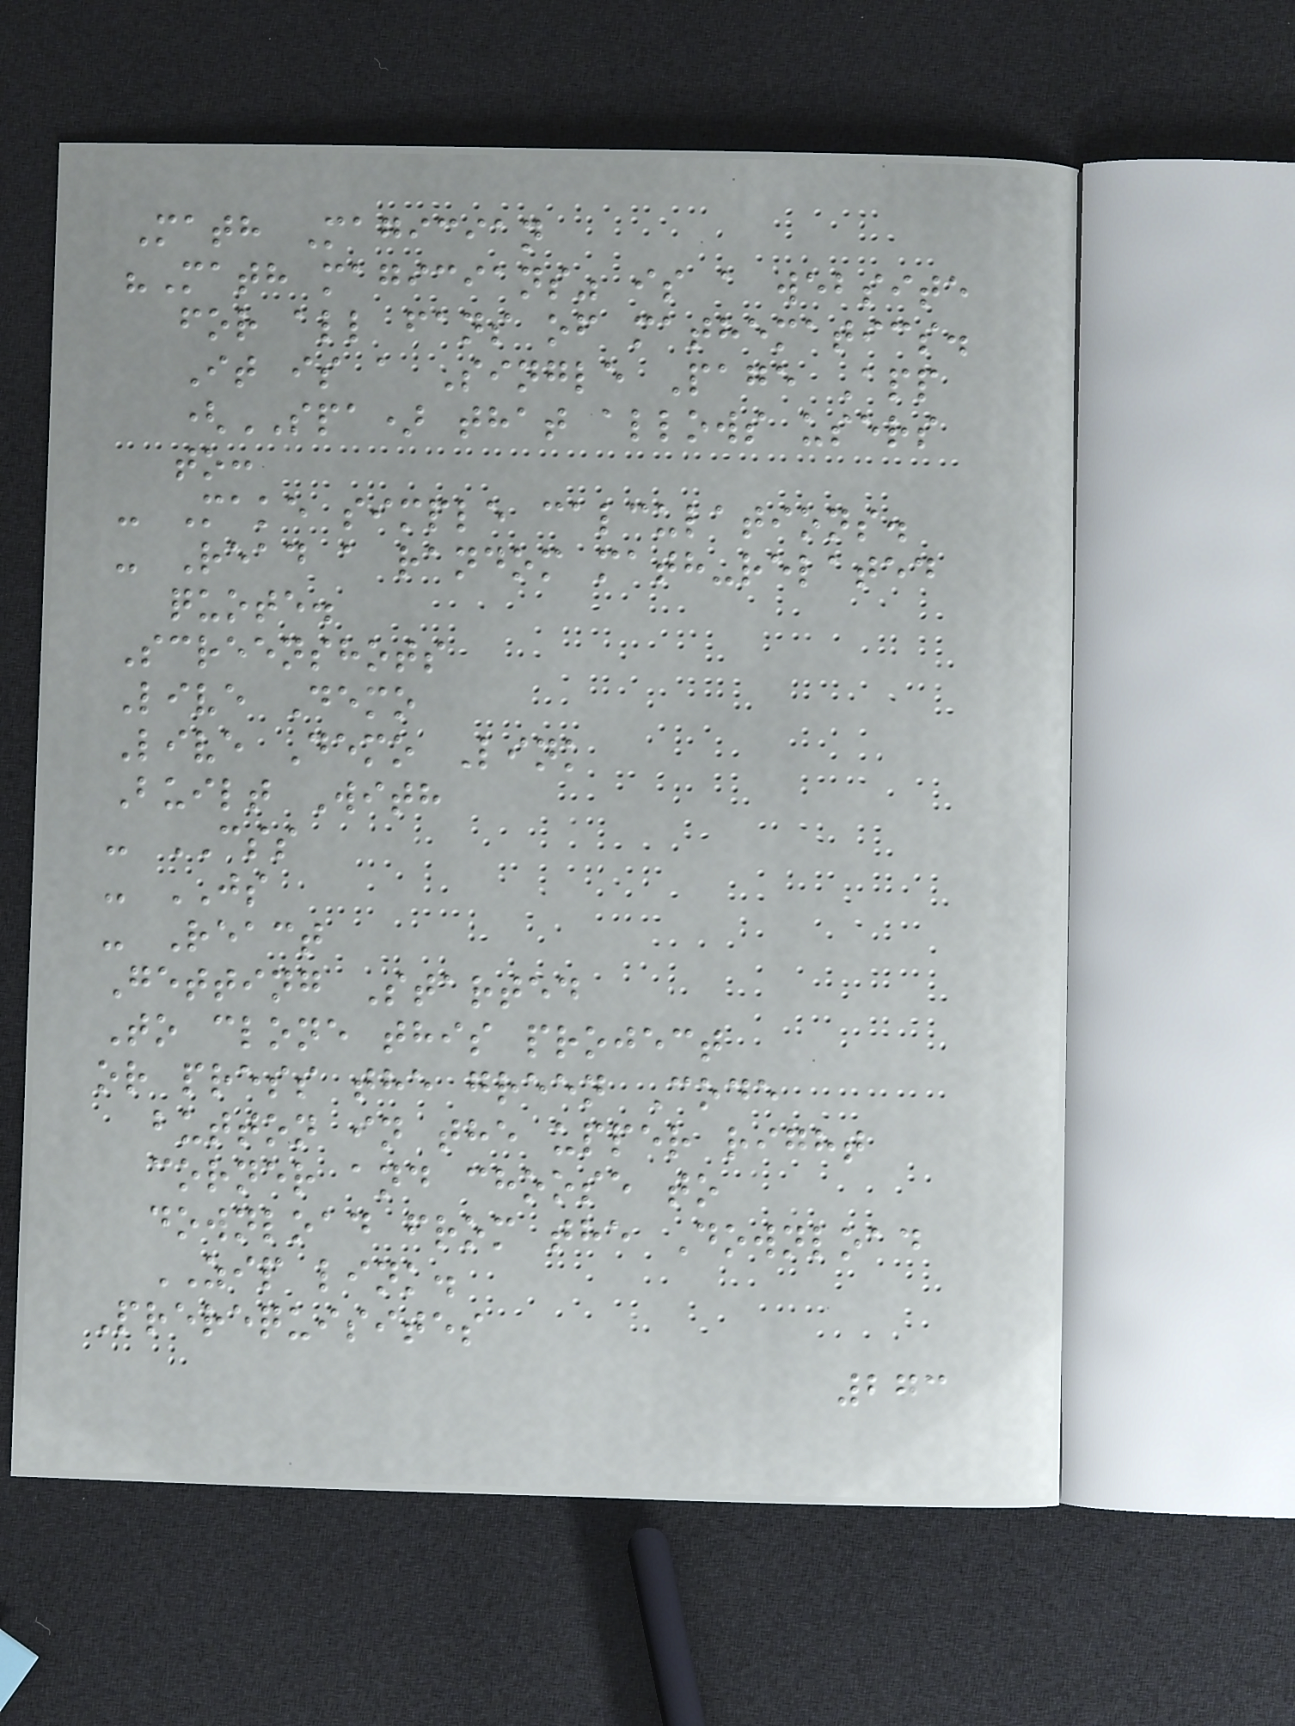Math Magician
"Math magicians" is a website
for all fans of mathematics.
It is a Single Page App
(SPA) that allows users
to:
- Make simple calculations.
- Read a random math-related
quote.
Screenshots
Live Demo
Live Demo Link
Built With
- CSS
- JS
- React
Getting Started
To clone this project
or press the green Code
button in the upper right
corner and choose to
download from the Download
ZIP link.
Prerequisites
273
